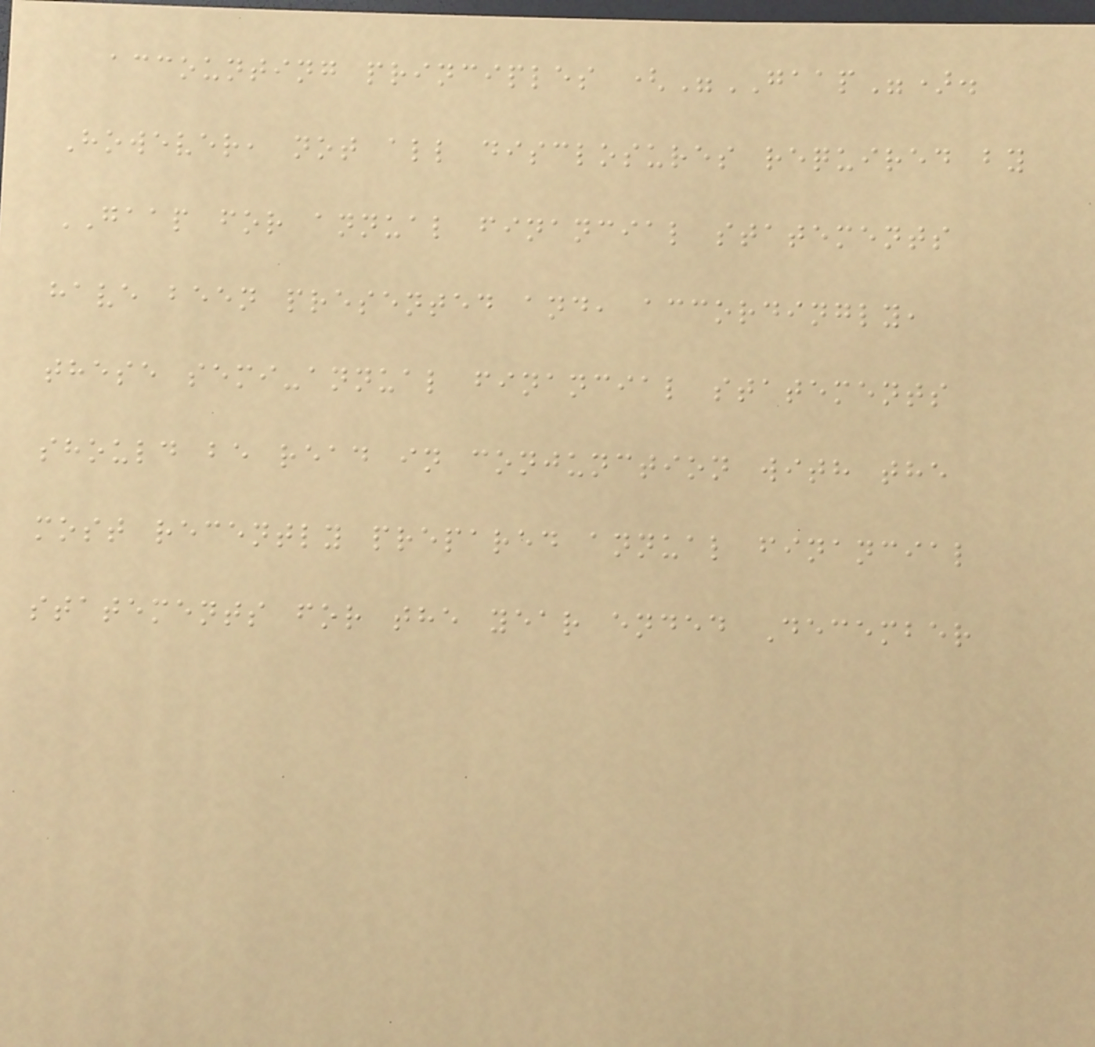accounting principles ("GAAP").
However, not all disclosures required by
GAAP for annual financial statements
have been presented and, accordingly,
these semi-annual financial statements
should be read in conjunction with the
most recently prepared annual financial
statements for the year ended December
